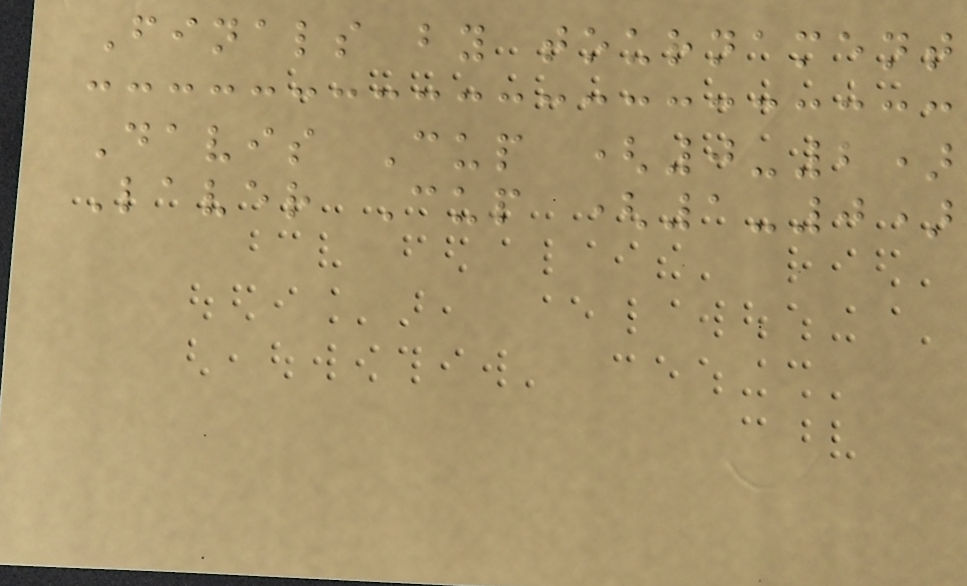Finals by tournament
Davis Cup (0-2)
Laver Cup (1-0)
